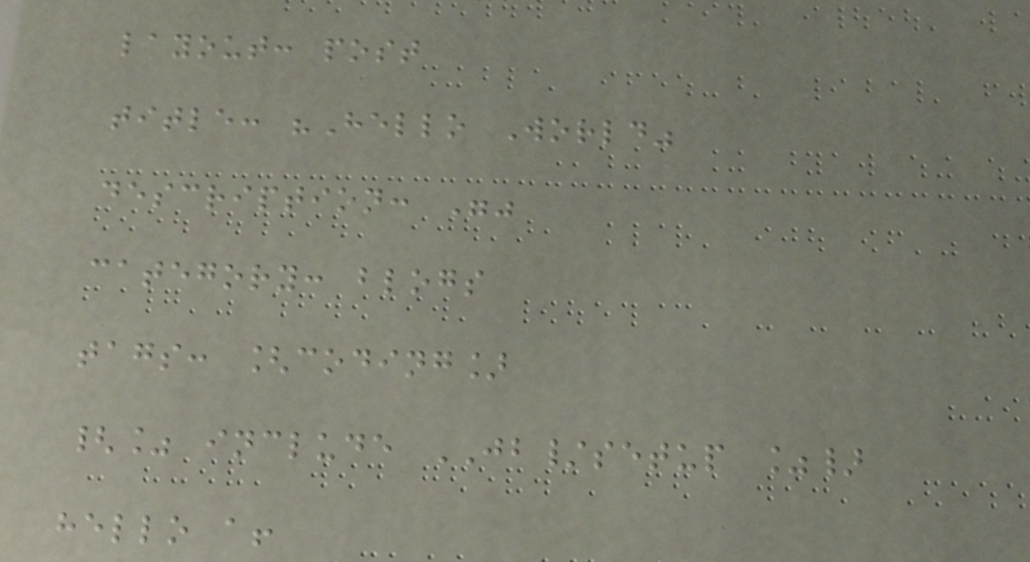layout: post
title: "Hello World"
description: ""
category: blogs
tags: [coding]
{% include JB/setup %}
hello a!
